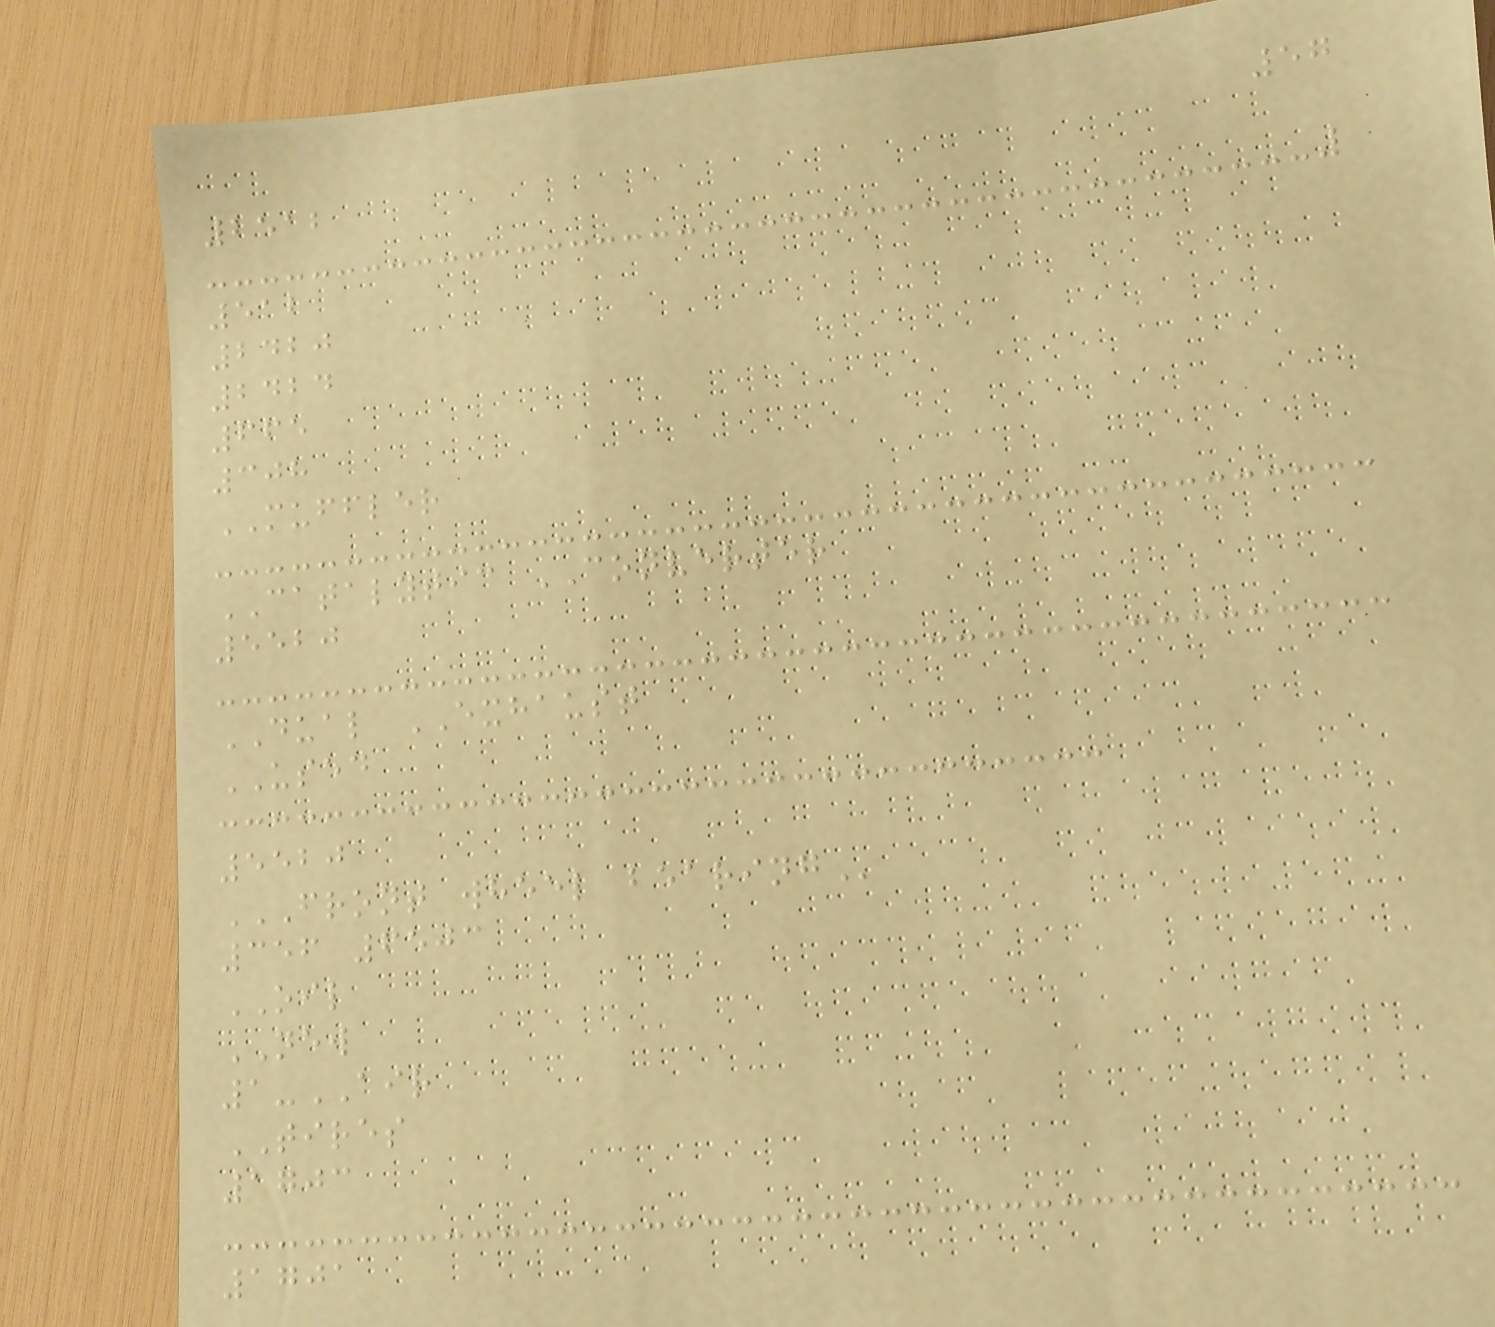57
2512
512
2420
2424
665
308
MUFFLER
CATALYTIC CONVERTER
5520
DUAL EXHAUST
USED
5520
FRONT WHEEL BEARING
356 6503
OIL
NEW
1-AIR
TIRES
1703
1701
